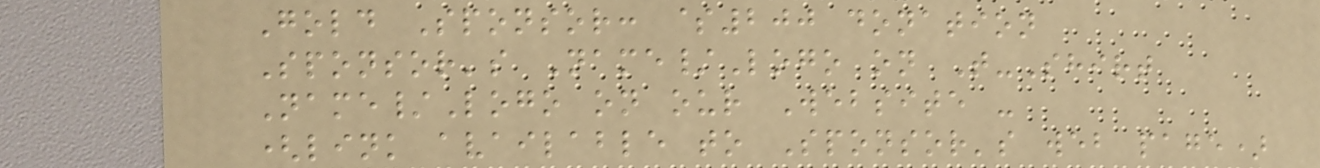Gold Sponsor: $200 donation
Sponsor's Name/Logo on T-Shirt
Name/Logo on our Website -
(link available to Sponsor's web page)
